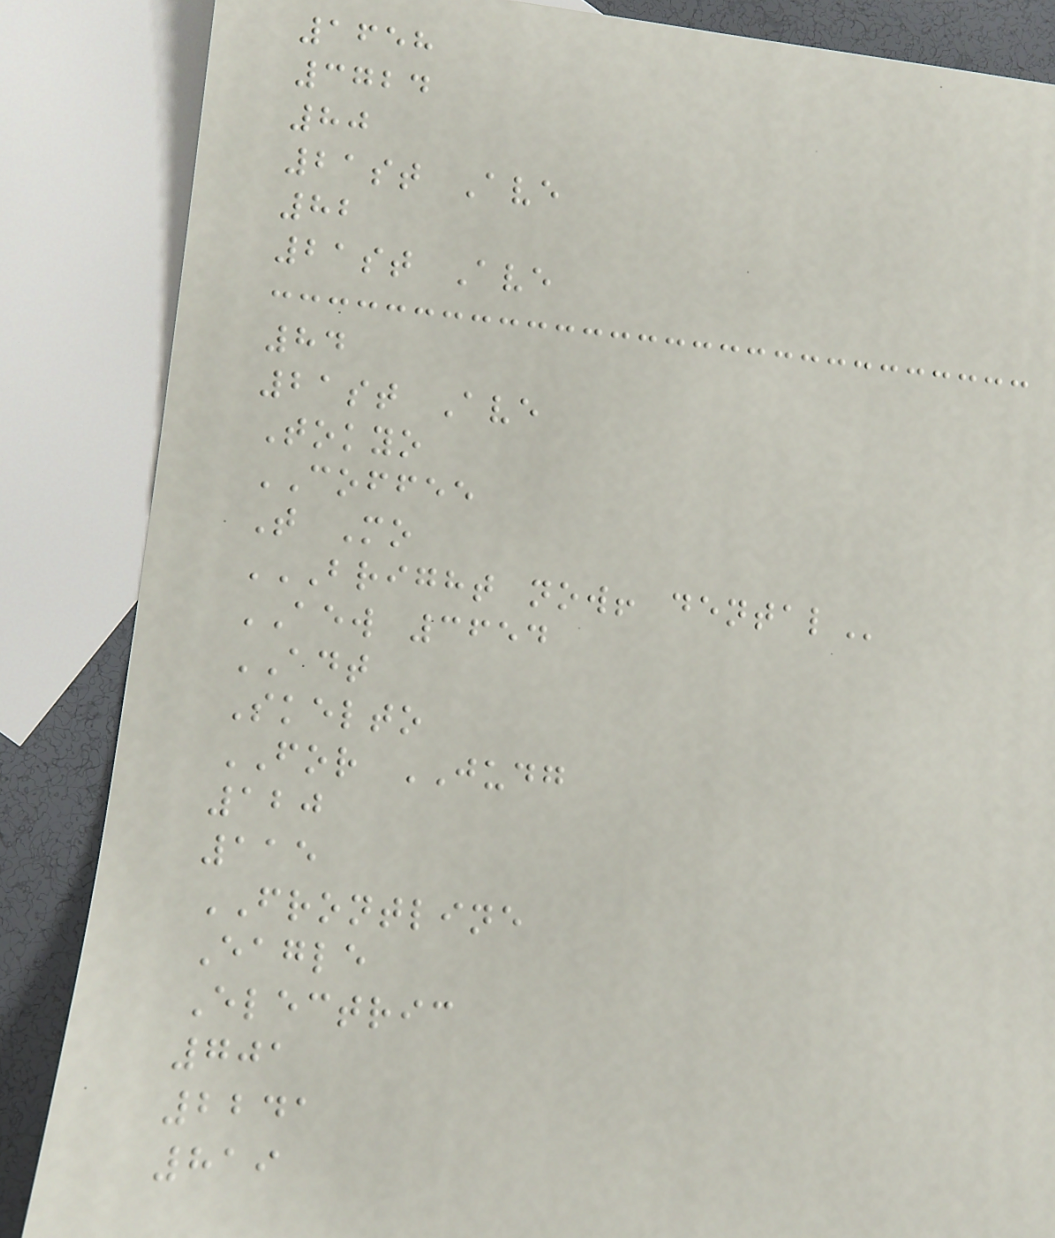1658
3724
80
21st Ave
82
21st Ave
84
21st Ave
Tokyo
COFFEE
T Mo
BRIGHT NOW! DENTAL
AEW 3654
ADT
Skelto
FOR JUDG
120
115
FRONTLINE
Eagle
Electric
701
2241
819
